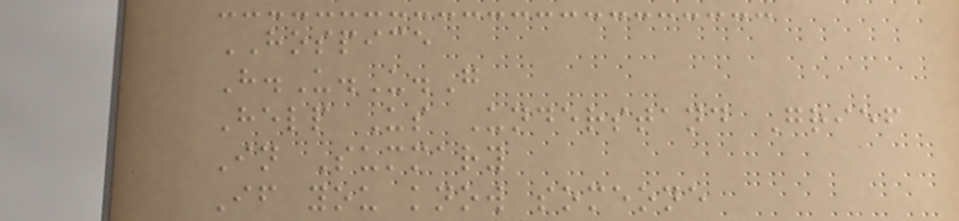HOSPICE
H.U.U.G
Help Us Understand Grief
In Summary
If you know someone
